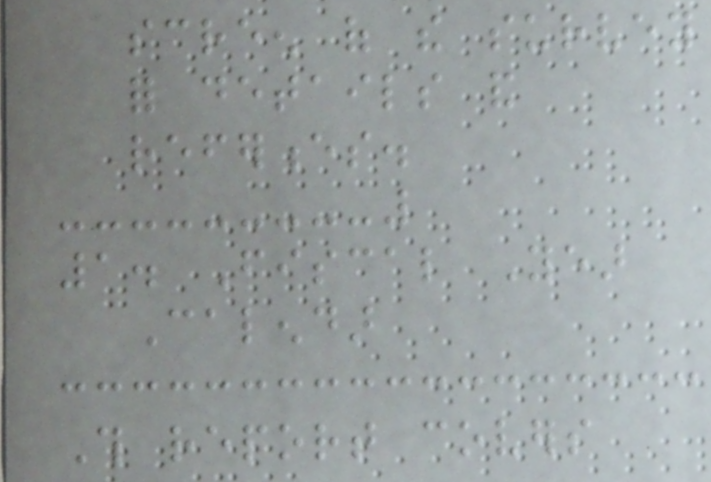screen of the survey
for details and
references.
1. Fiscal Year
Calendar
This report covers
